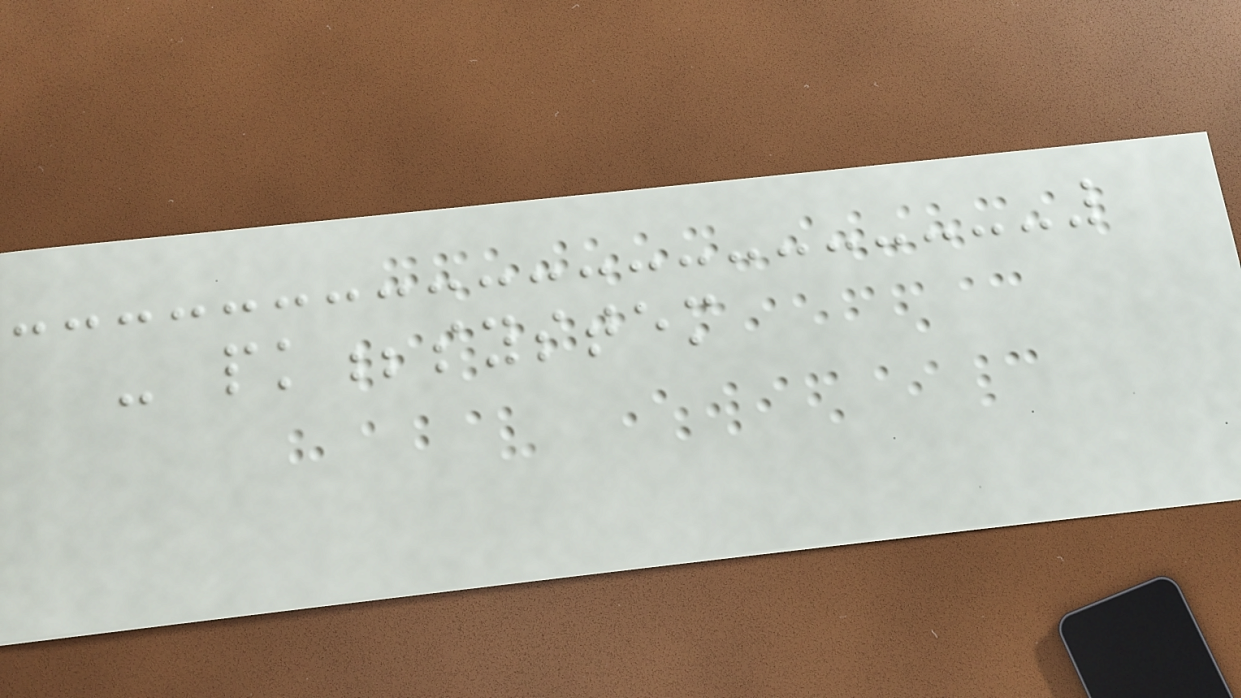- pk;system
